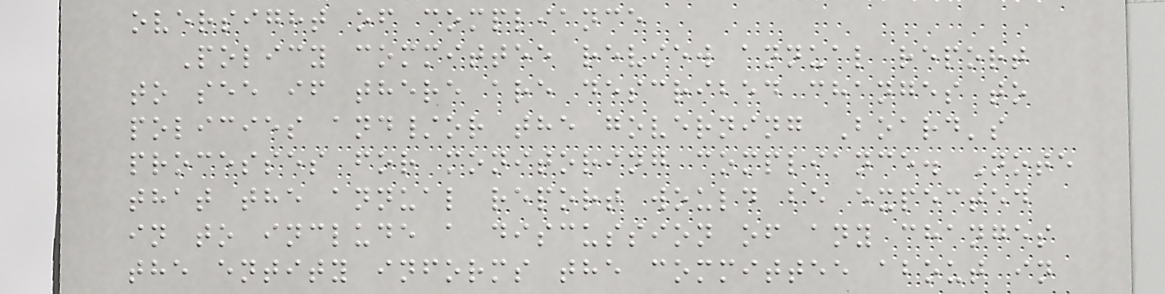oversight of compliance
Policy committee review annual report
to see if there are described changes to
policies and/or the governing Board's
processes for monitoring compliance. Note
that the annual report would be expected
in to include a discussion of any changes
the entity informs the committee about in
